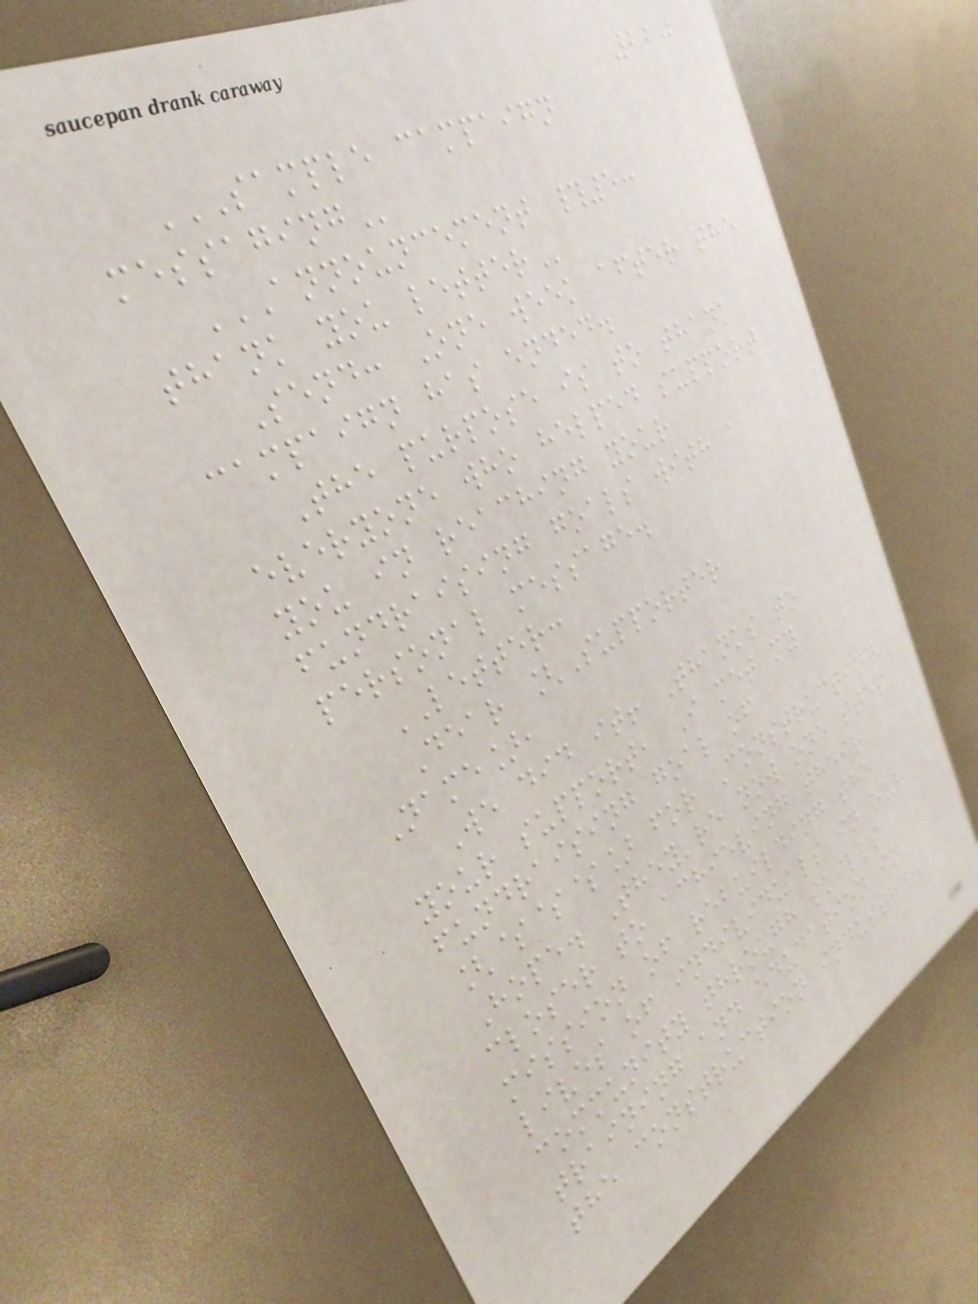220
SAMPLE CAMPAIGN
MESSAGING
ANNOUNCEMENT #5:
THANK YOU LETTER
Send: One week after the
campaign has ended.
The purpose is to thank
everyone who helped support
you in reaching your
fundraising goals with a
personal message.
LETTER:
Dear [Supporter
Name],
We did it! Thanks to
your support, I met my
fundraising goal of
[$$$] for Constructing
Hope. They're now one step
closer to achieving their
mission of rebuilding the
lives of individuals in our
community through skills
training and education in
the construction industry.
